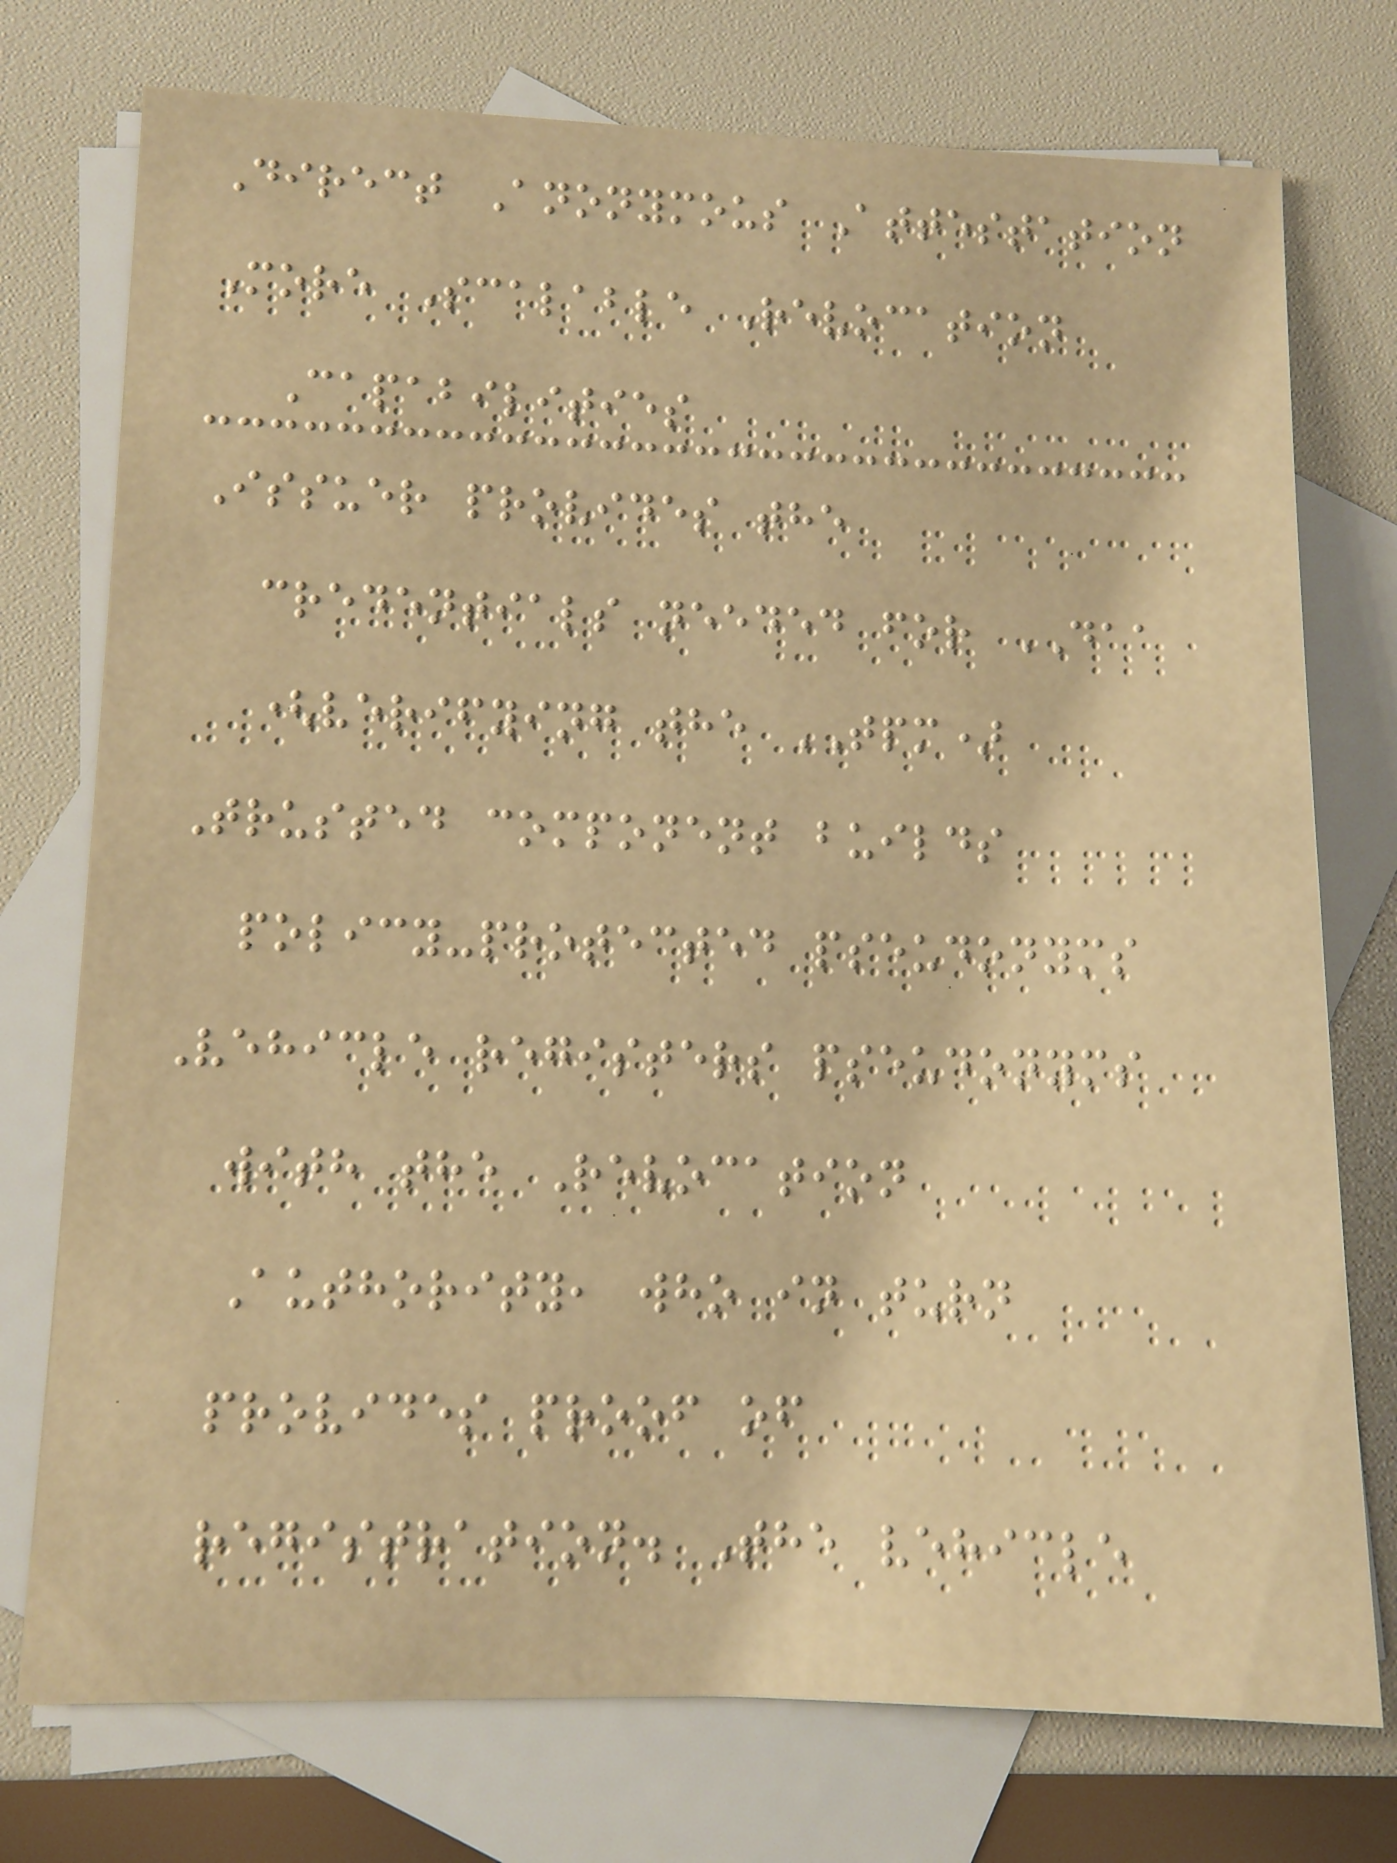Direct Anonymous Attestation
More Scalable Revocation
Capabilities
Issuer provides the
credentials needed for DAA
(verifying the TPM)
Trusted component builds
policy-protected pseudonyms
Vehicle registers pseudonyms
with the Revocation
Authority, who in turn
provides proof of
registration. The vehicle
